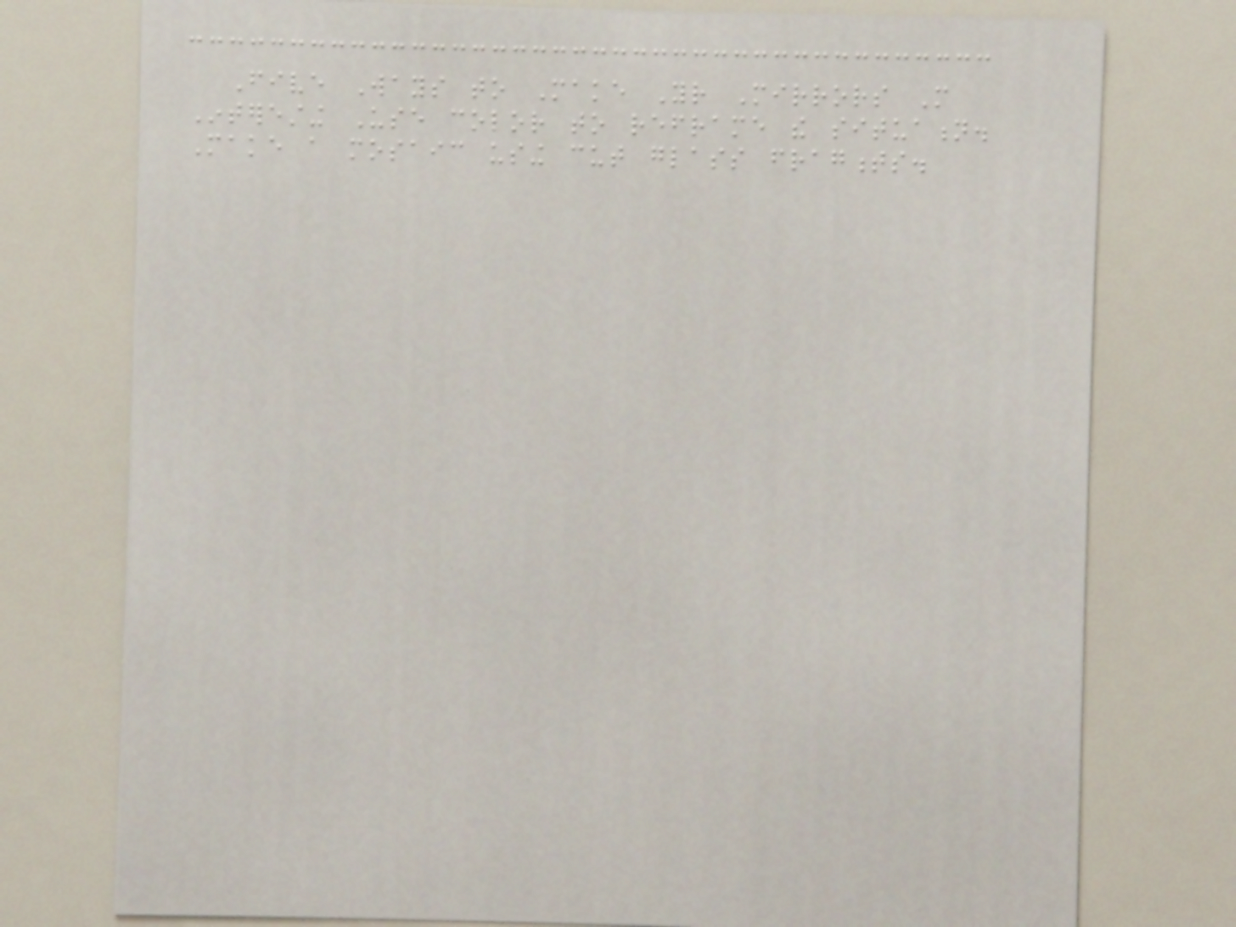Five Ways to Make Your Mirrors More
Interesting Use color to reframe the situation.
Make a mosaic using cut glass fragments.
